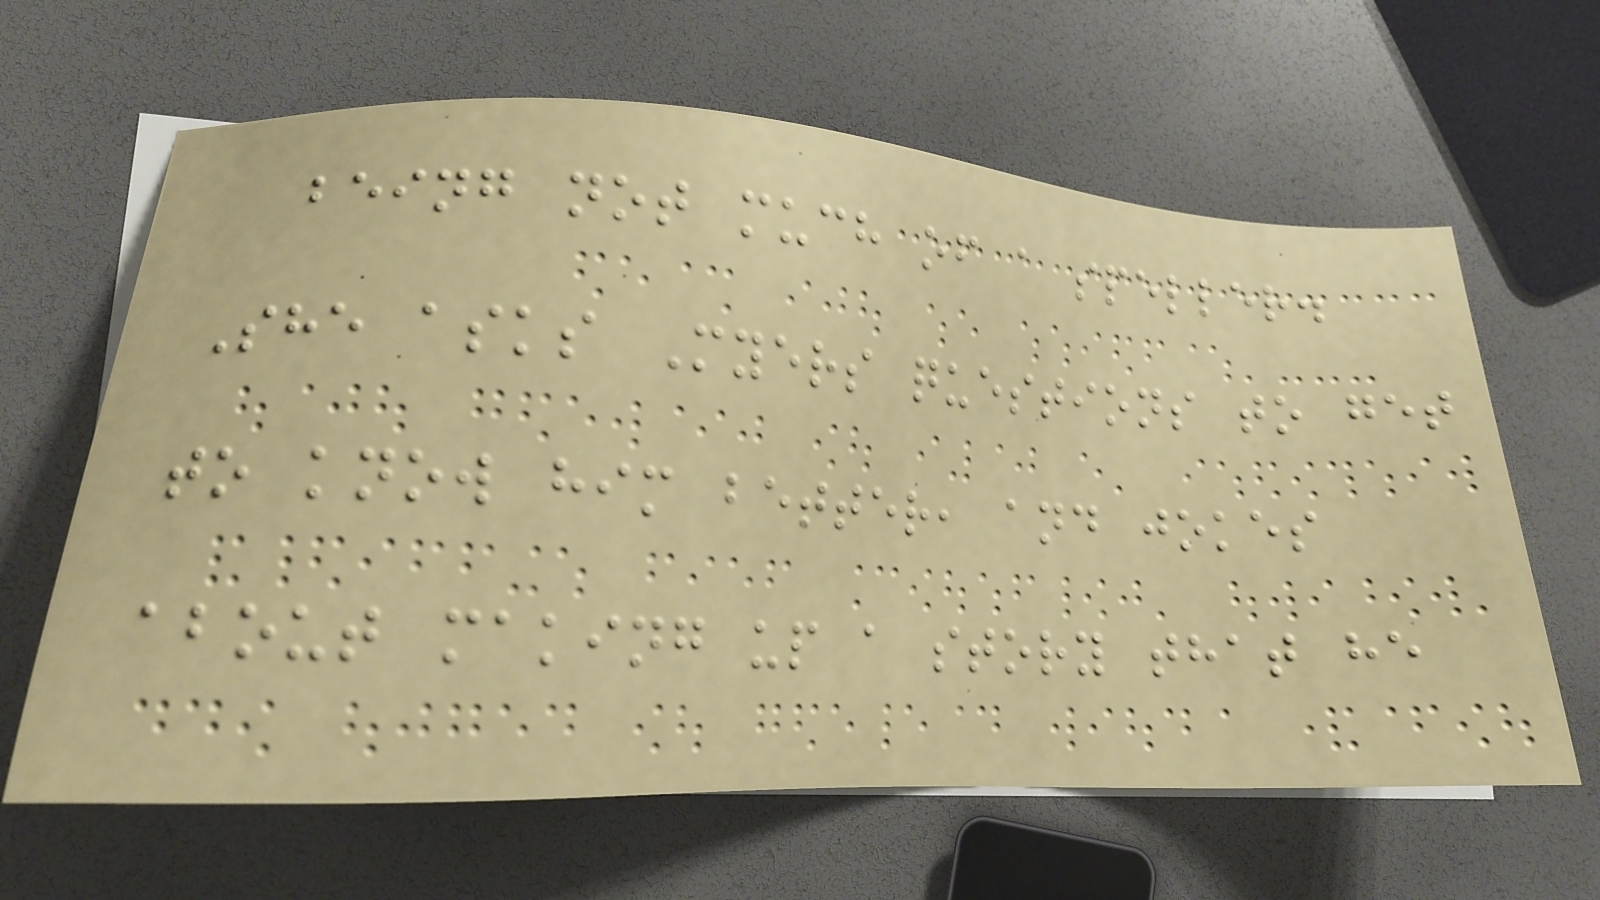being not much of a speller.
She asks Myers questions to get
to know him better, and jokes
about making up a story that he
